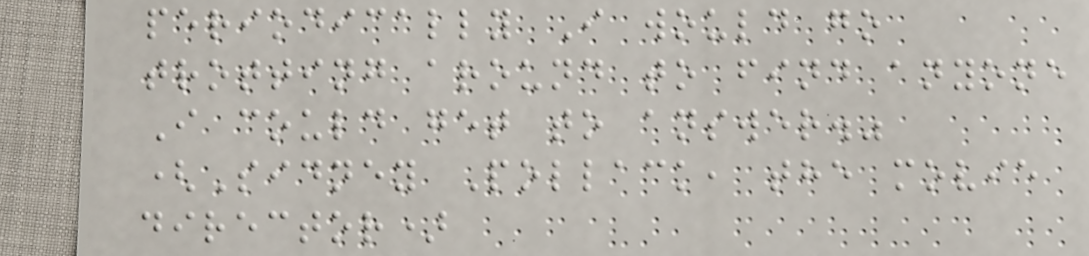periodically I would go
trotting around to find anyone
I could get to answer."
(Sidney Pollack, the movie
director)
